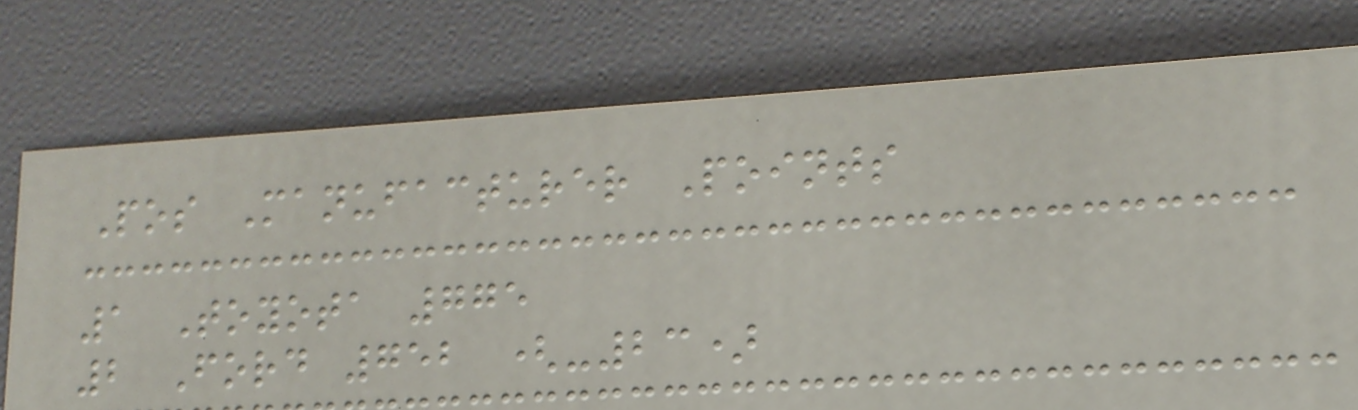Pos Manufacturer Points
1 Toyota 775
2 Ford 752 (-23)
